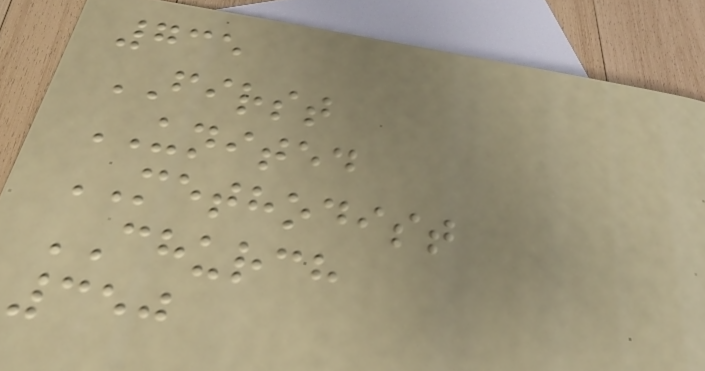735
FIRST
UNITED
METHODIST
CHURCH
350
